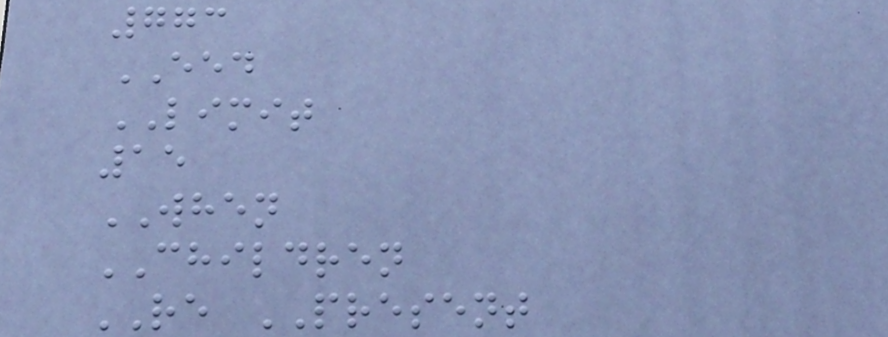773
EED
LIMIT
15
WHEN
CHILDREN
RE PRESENT
